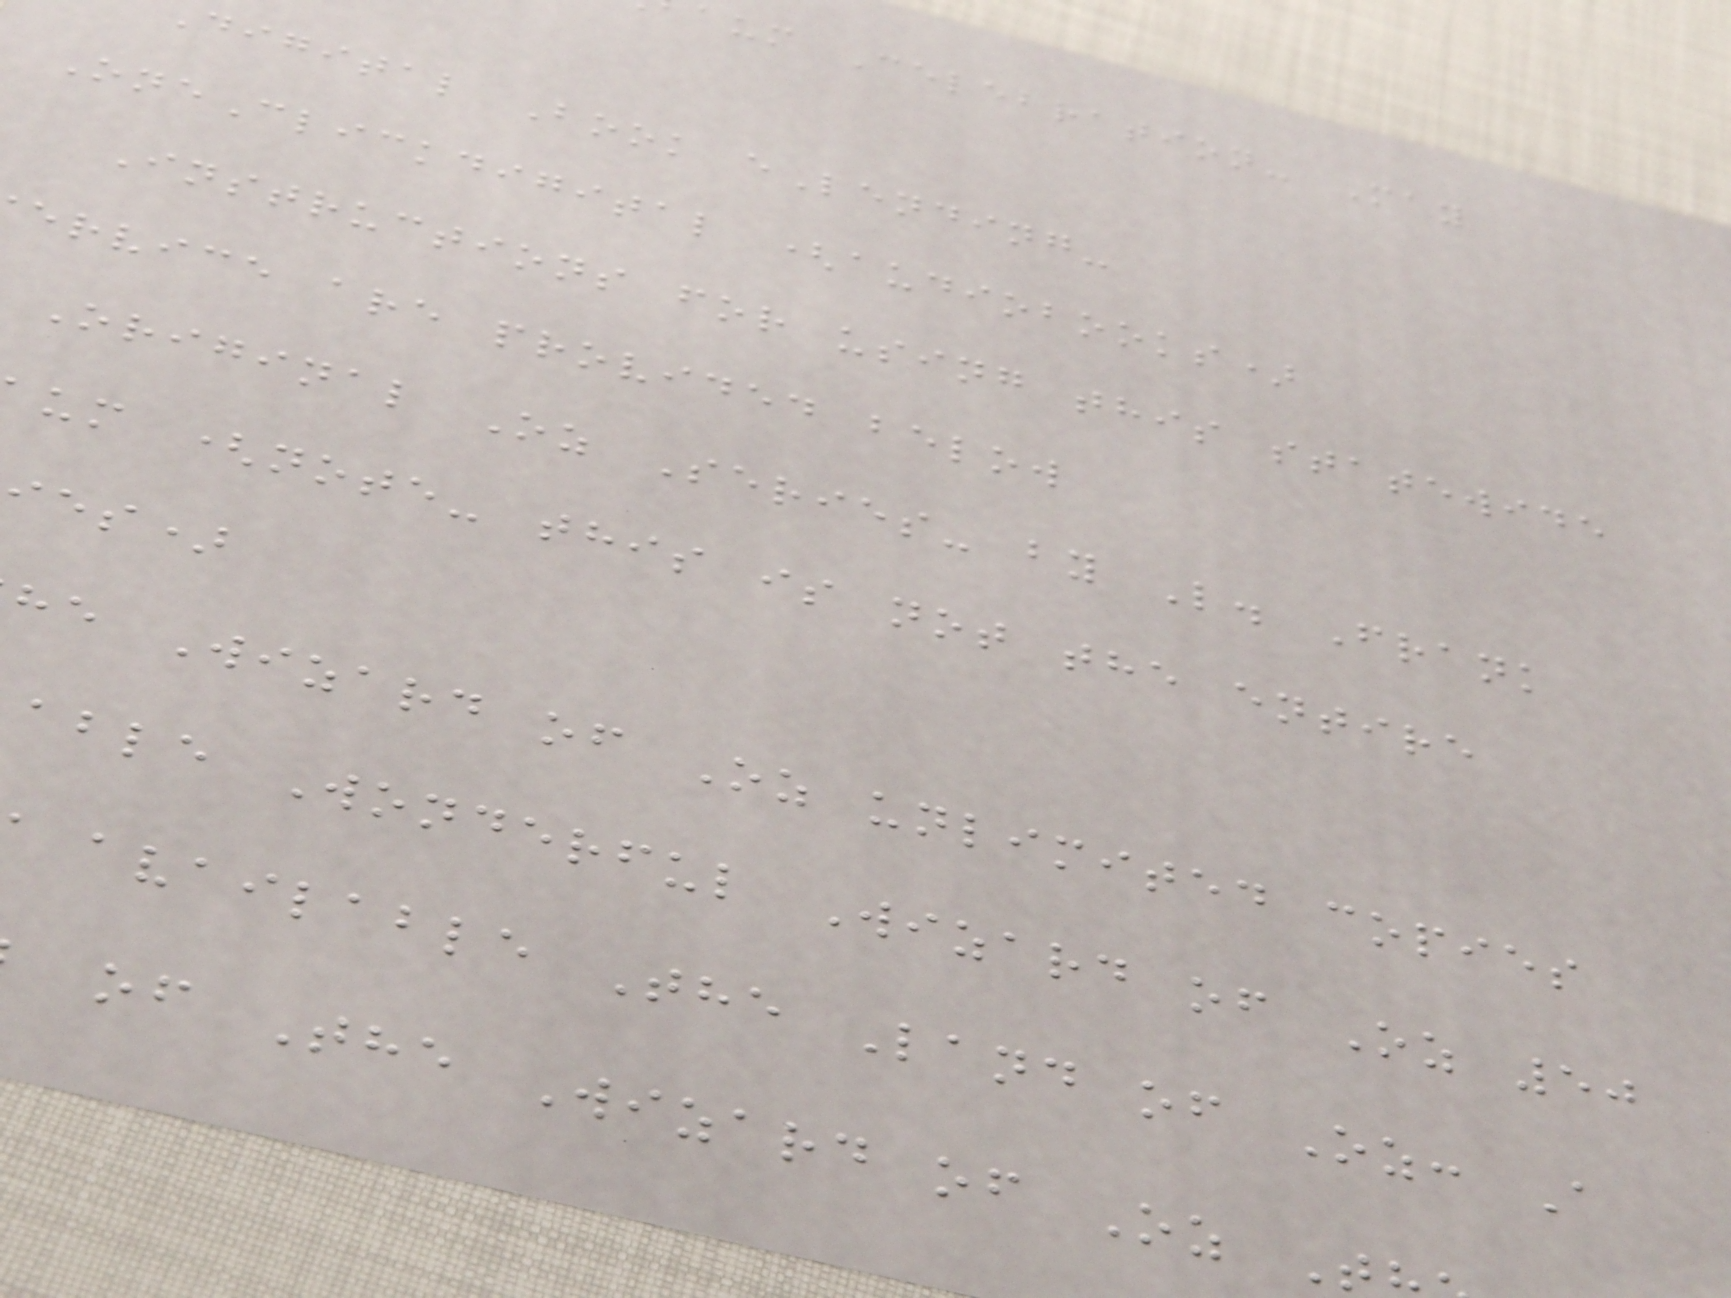aum Celebration- May
digital Book eLending-
OneClickdigital (audiobooks)
Instructions for using this statewide
ervice are provided below
Original Oz Series- by L. Frank
um (note- this is not the entire
ies)
he Wizard of Oz unlimited copies
able Wonderful Wizard of Oz 50
available The Land of Oz: A
of The Wizard of Oz T
